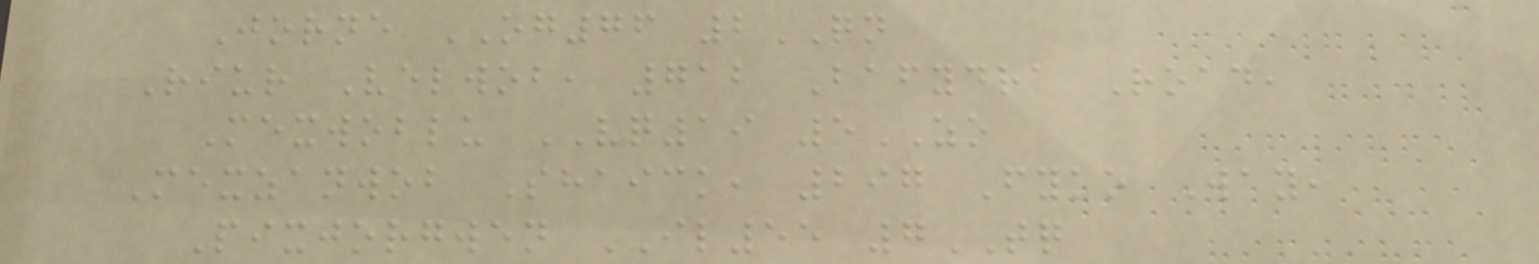Jorne OG76 2QN
Riur Velwob, 712 Bafydra Road,
Mexwoblu VQ19 5ZO
Mexzanwob Shaick, 297 Fyko Way,
Pixjorgwen IL55 7TQ
